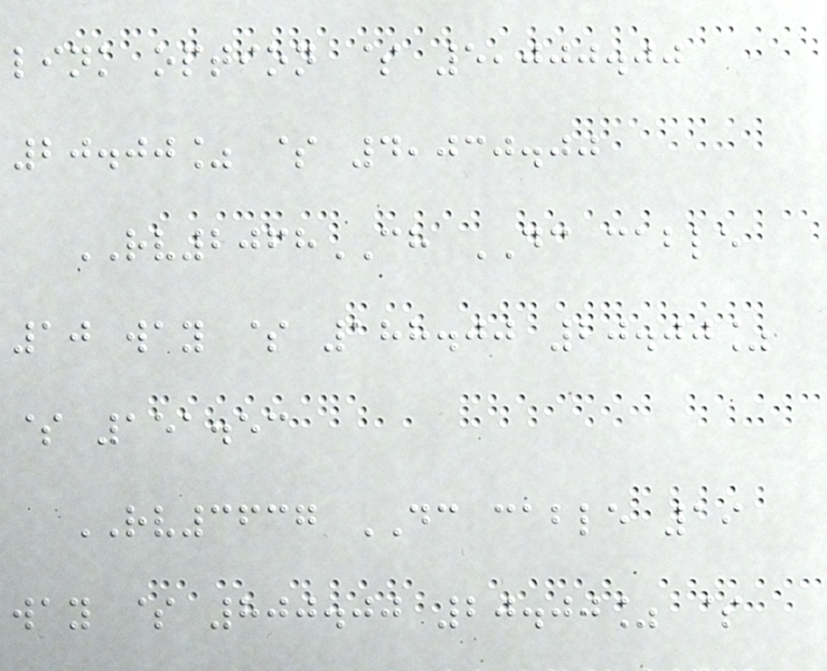link option $ 5,000.00
20.00% $ 4,030.00
RV2068CH DC cable
10 way $ 188.00 20.00%
$ 151.53
RV3637 DC cable 19
way $ 800.00 20.00% $
